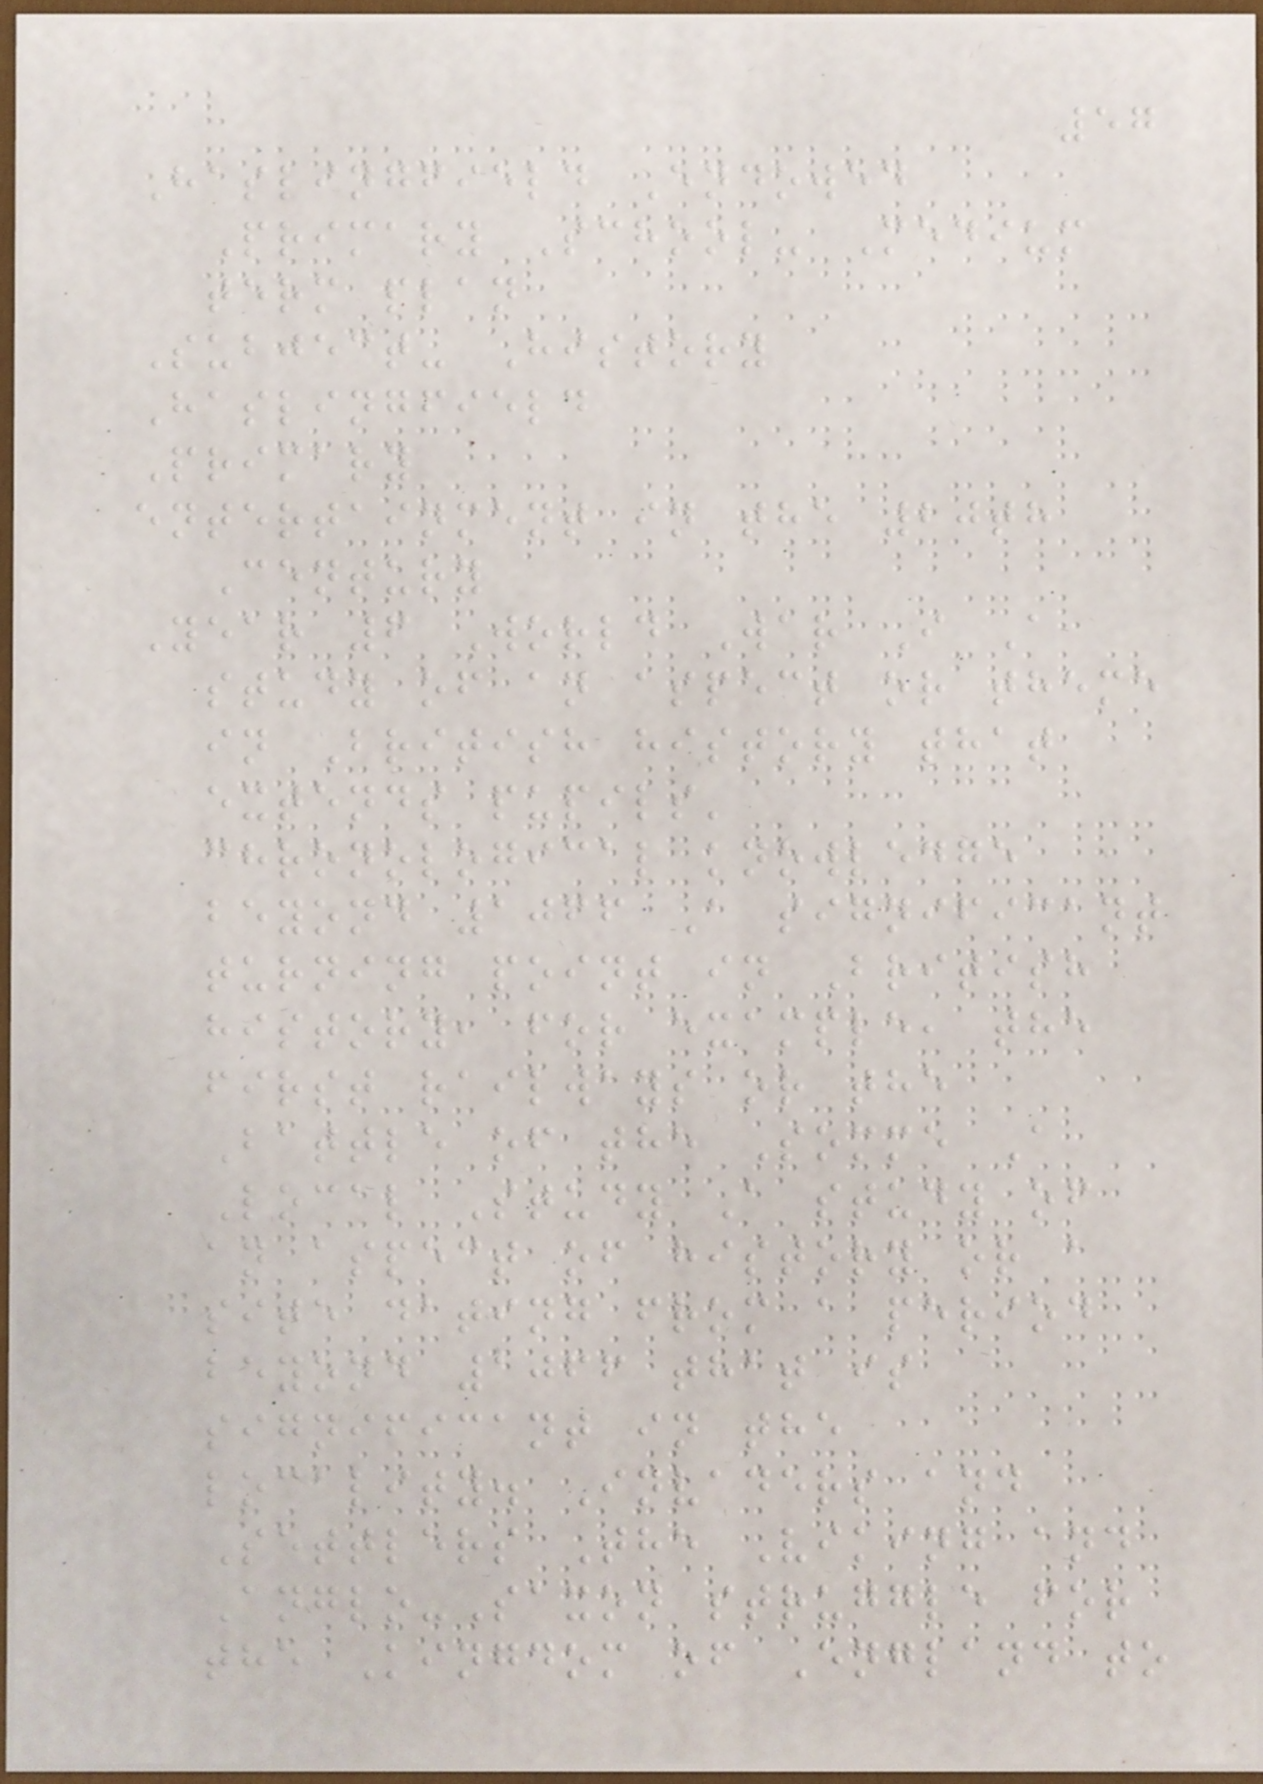57
Haslingfield Endowed
Primary School- Medium
term plan
Subject- History
Haslingfield
Primary
entertainment in the 20th
Century
Year 6 World War I A
study of an aspect or theme
in British history that
extends pupils'
chronological knowledge
beyond 1066 A significant
turning point in British
history, for example, the
first railways or the
Battle of the Somme A
Local Study A study of
an aspect of history or a
site dating from a period
beyond 1066 that is
significant in the
locality. Invaders and
Settlers The Viking and
Anglo-Saxon struggle for
the Kingdom of England to
